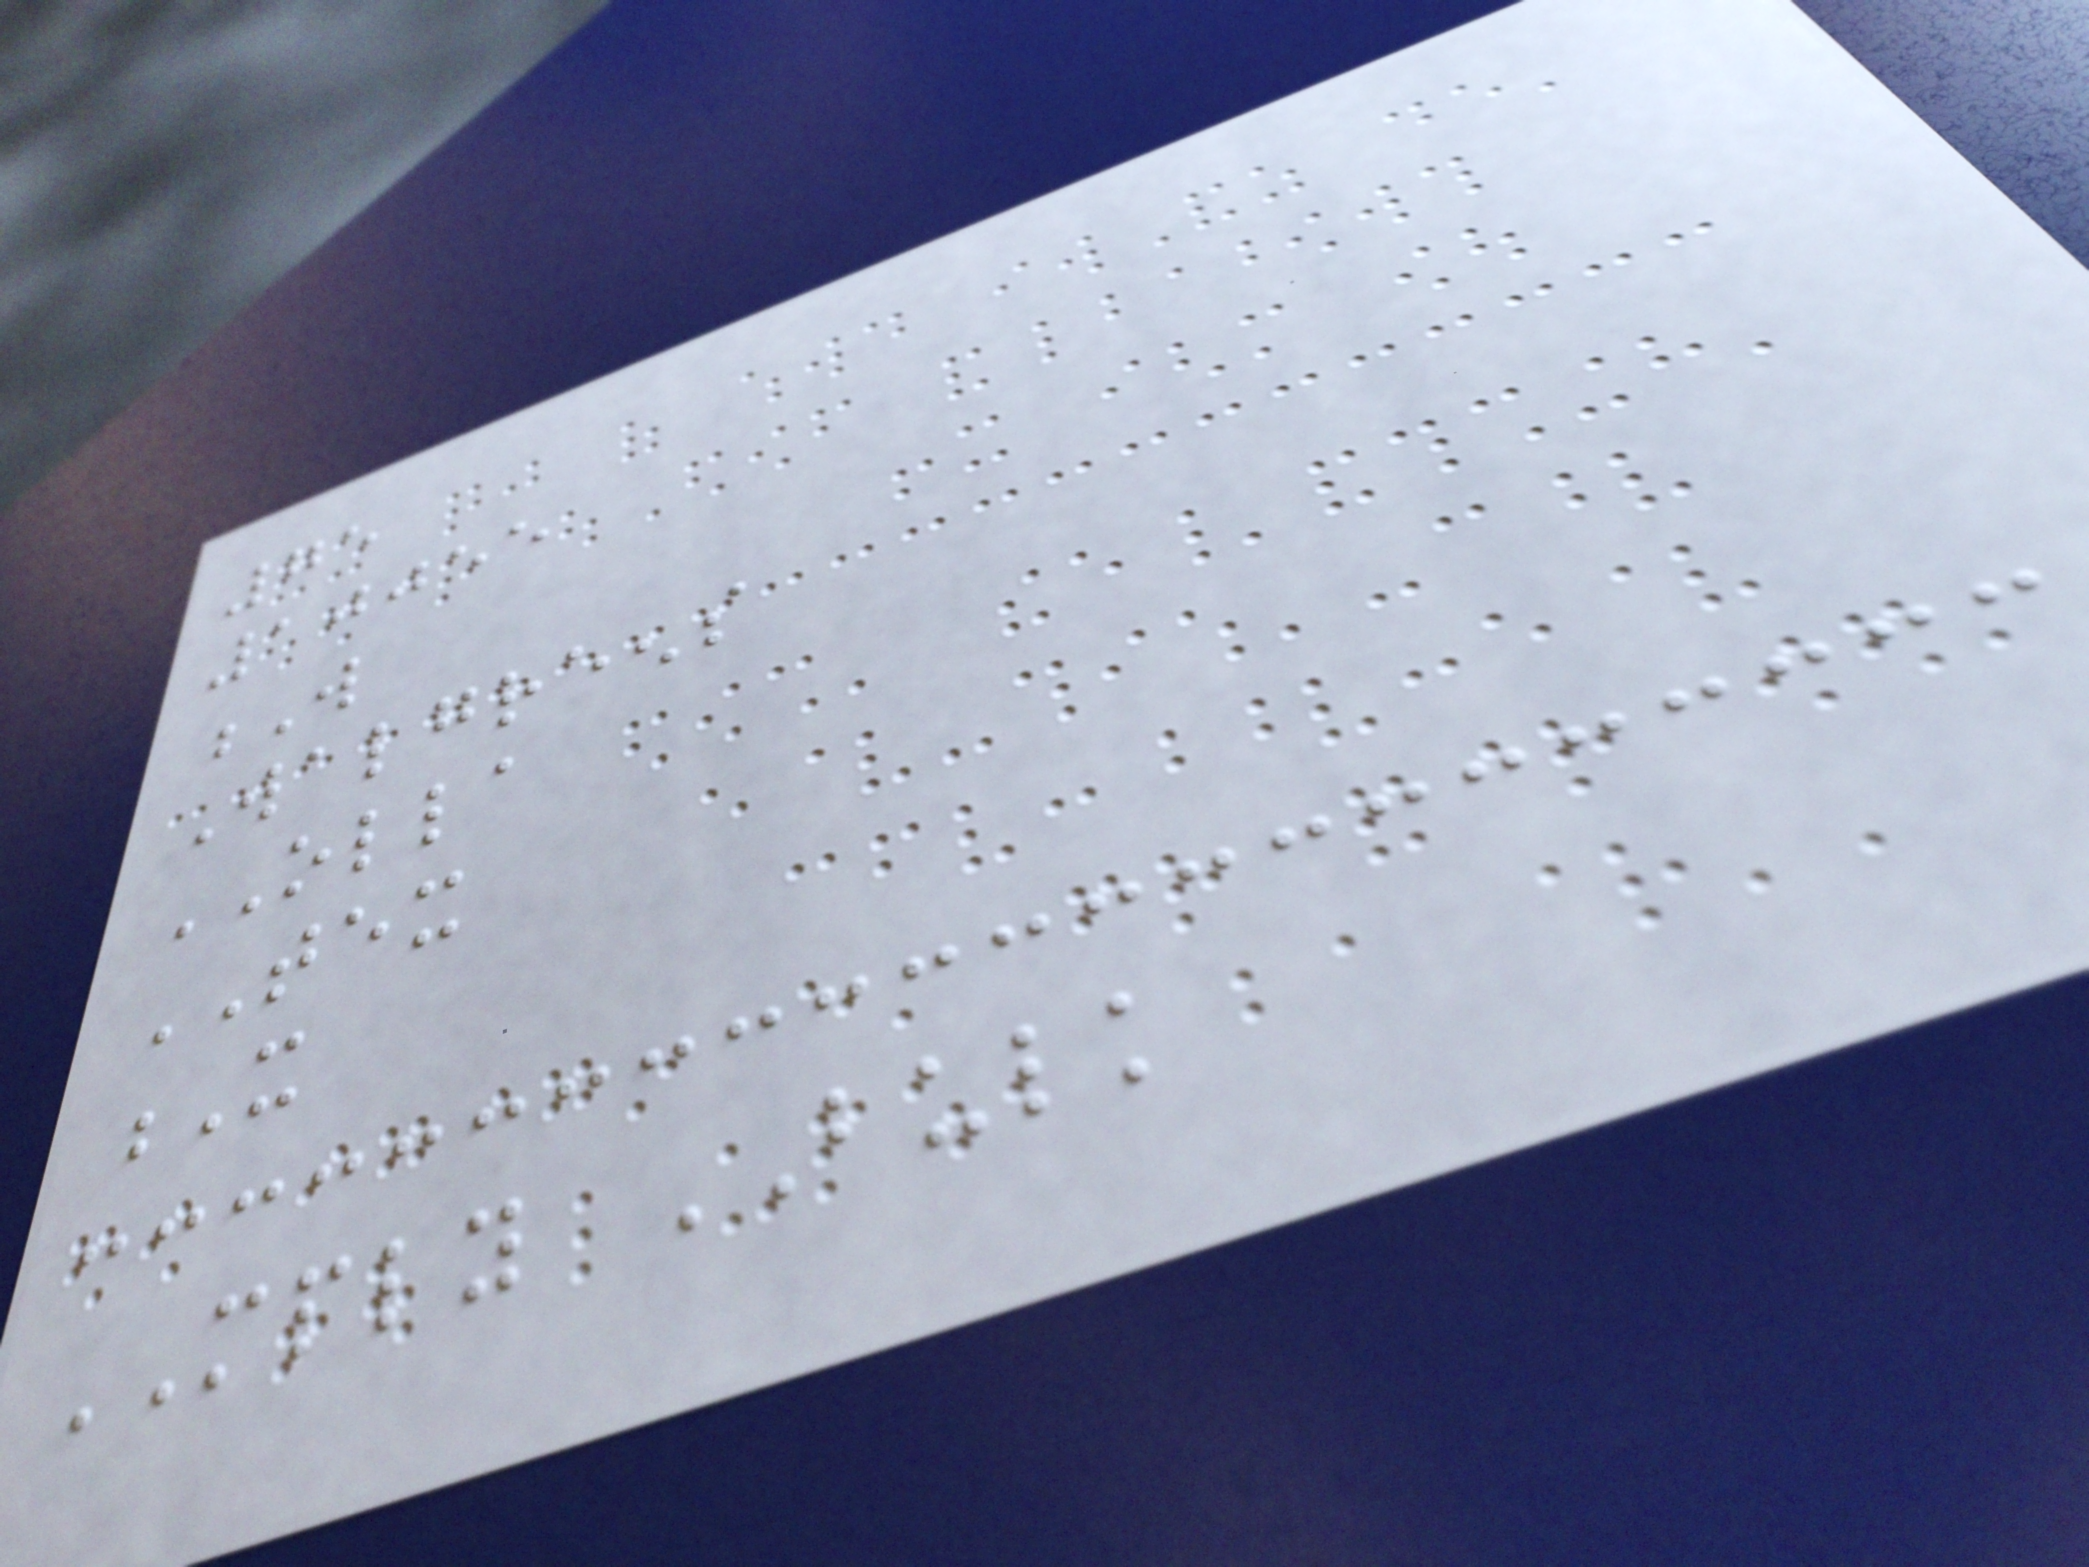75
10055
W
Walgreens
OLLA
TEX
X
MPLY BULK
